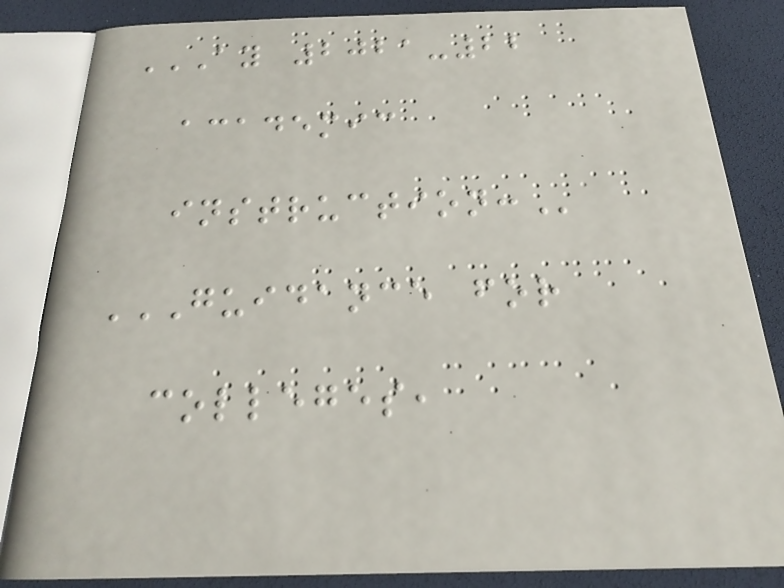AY 2021-22
ACADEMIC
INSTRUCTION:
GUIDANCE FOR
COLLEGES,
